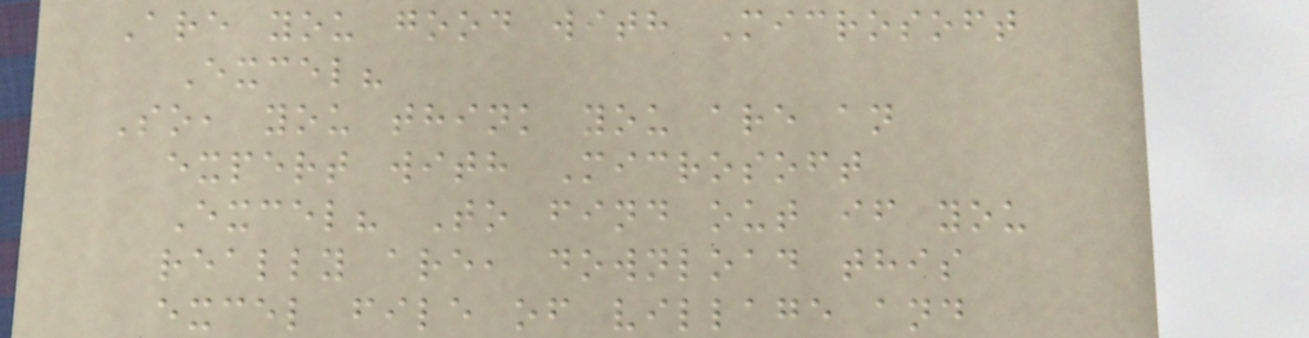Are you good with Microsoft
Excel?
So, you think you are an
expert with Microsoft
Excel? To find out if you
really are, download this
excel file of village and
